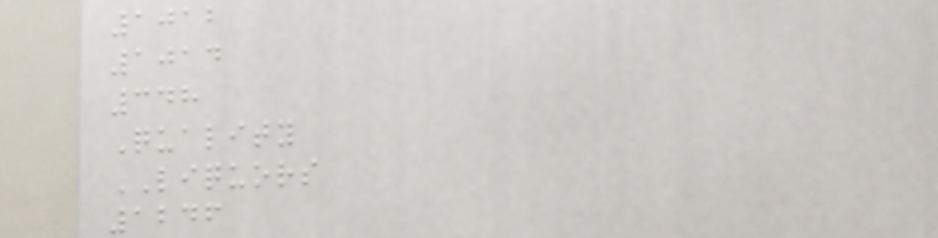1012
1014
348
Quality
LIQUORS
1246
